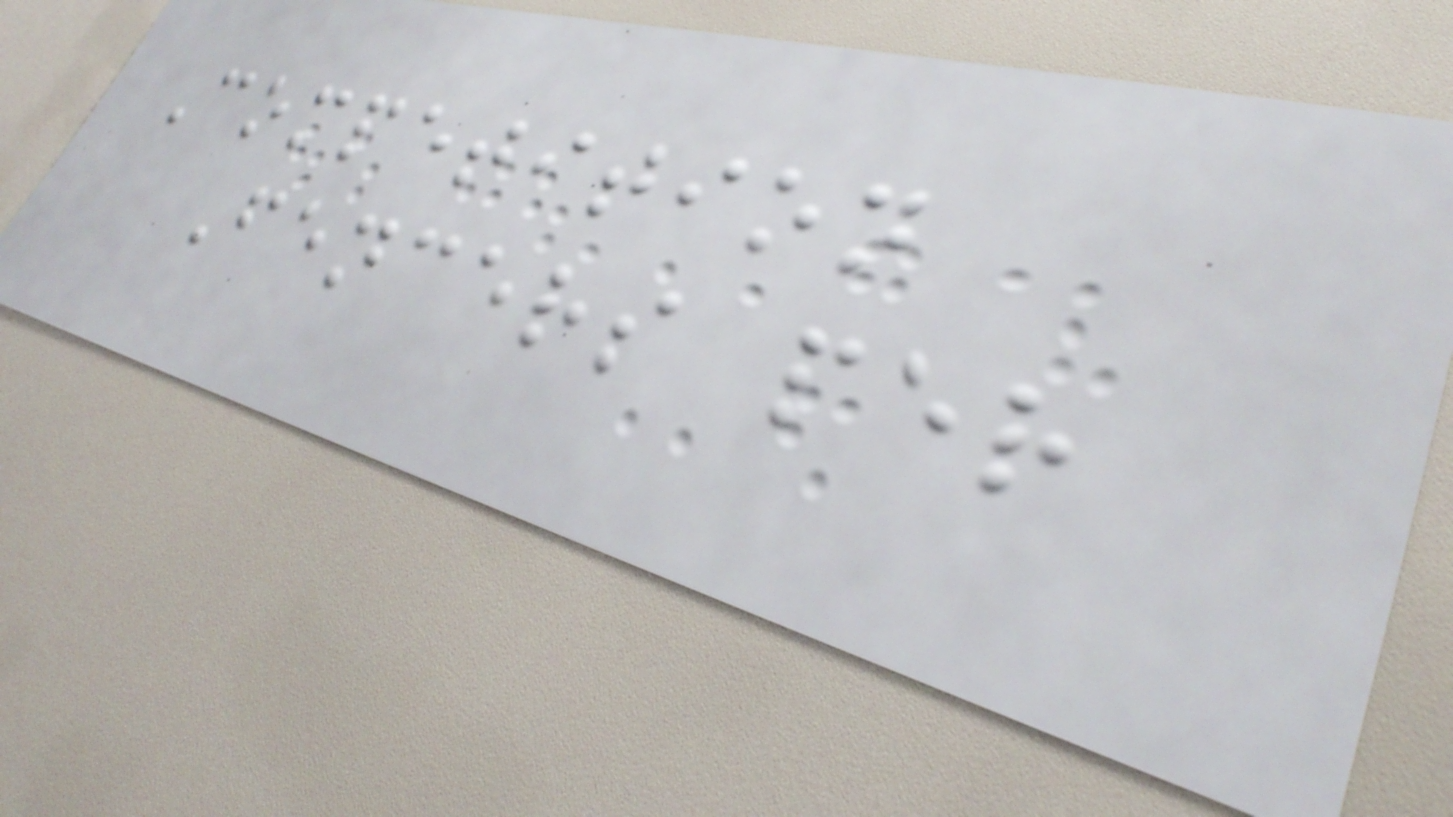Competition
Fencers per
